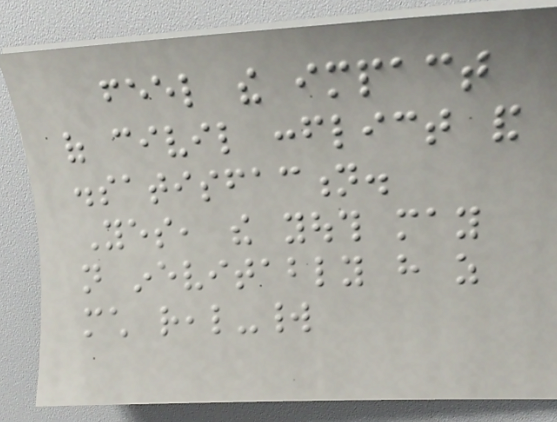feel the impact
of civil conflict and
dissatisfaction.
Yes, the youth may
not inevitably have as
much real-world
